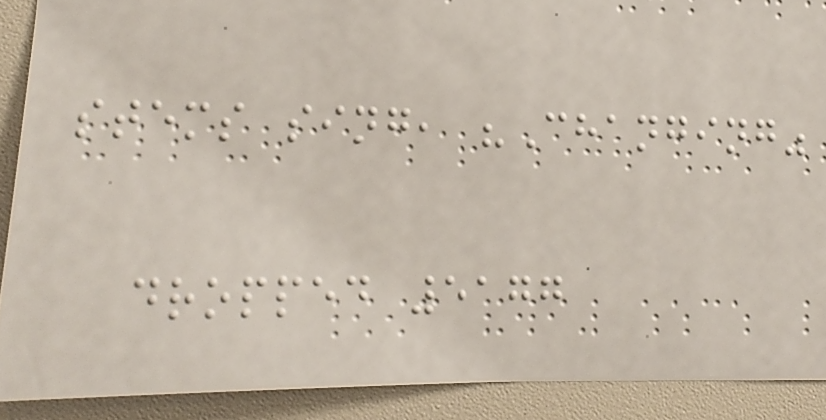stems sing, "Changing"
dropped 5177
